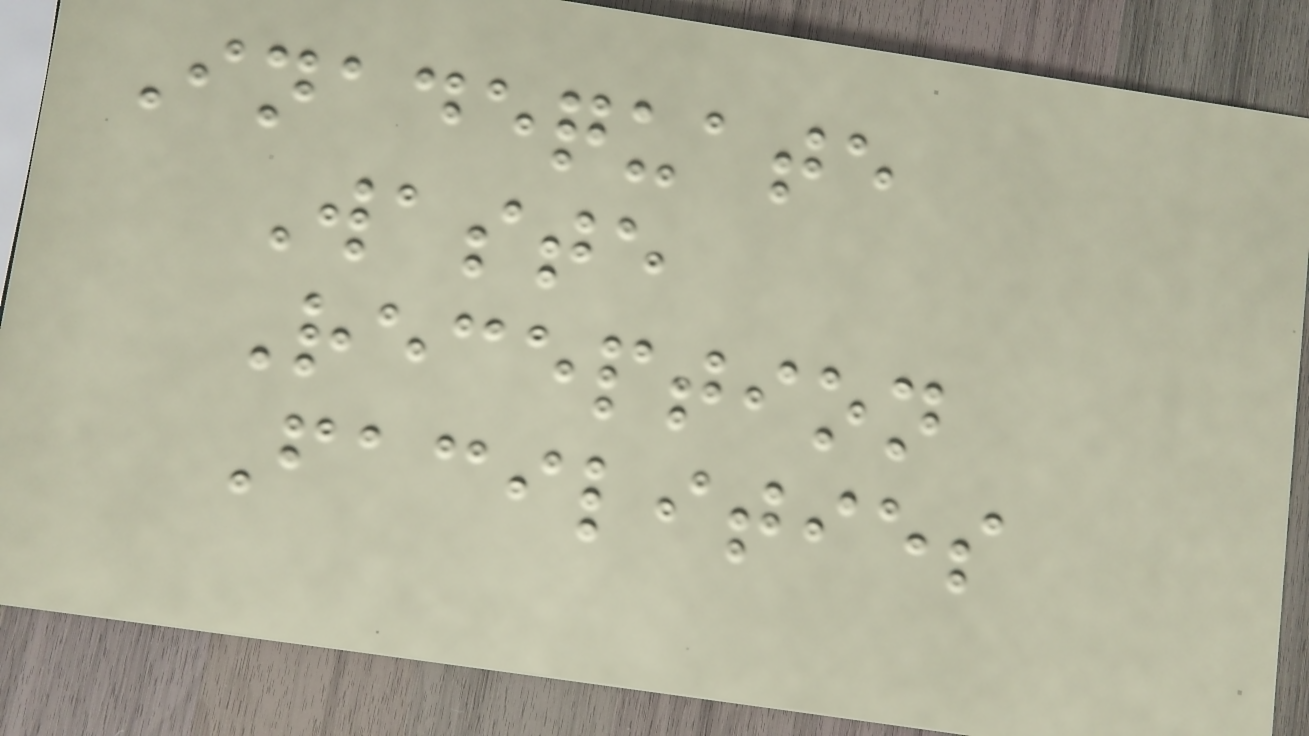Inadequate
Waste
Reception
Facilities
